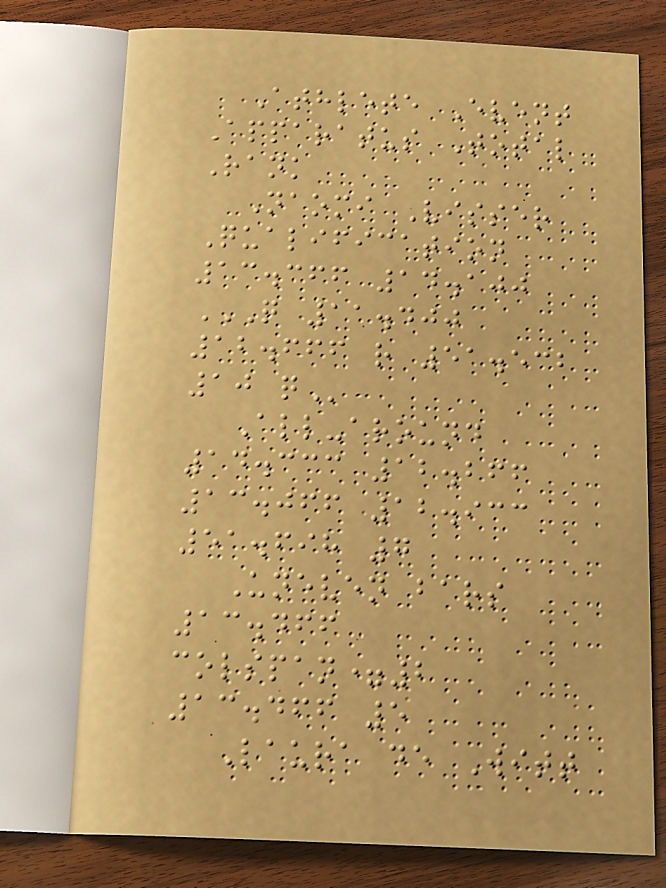Athlete Event
Apparatus Total
Rank
Naomi Visser
Qualification
13.366 14.100
Q 11.400
12.666 R 51.532
10 Q
All-around
14.333 12.266
13.066 12.933
51.698 7
Uneven bars
13.466
colspan=2
13.466 5
Laura de Witt
